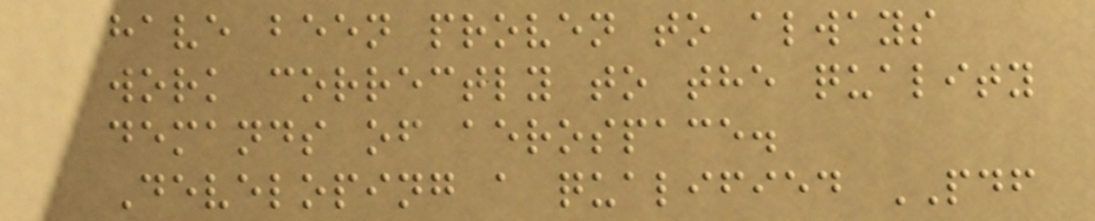have been proven to always
work correctly to the quality
demands of aerospace.
Developing a qualified PDF
